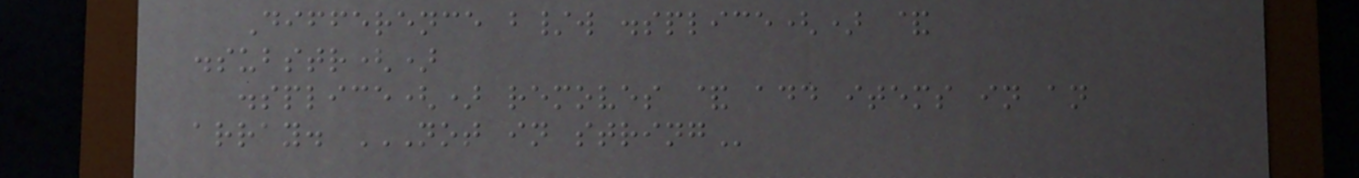Difference b/w .splice() &
.substr()
.splice() removes & add items in an
array. NOT IN STRING
